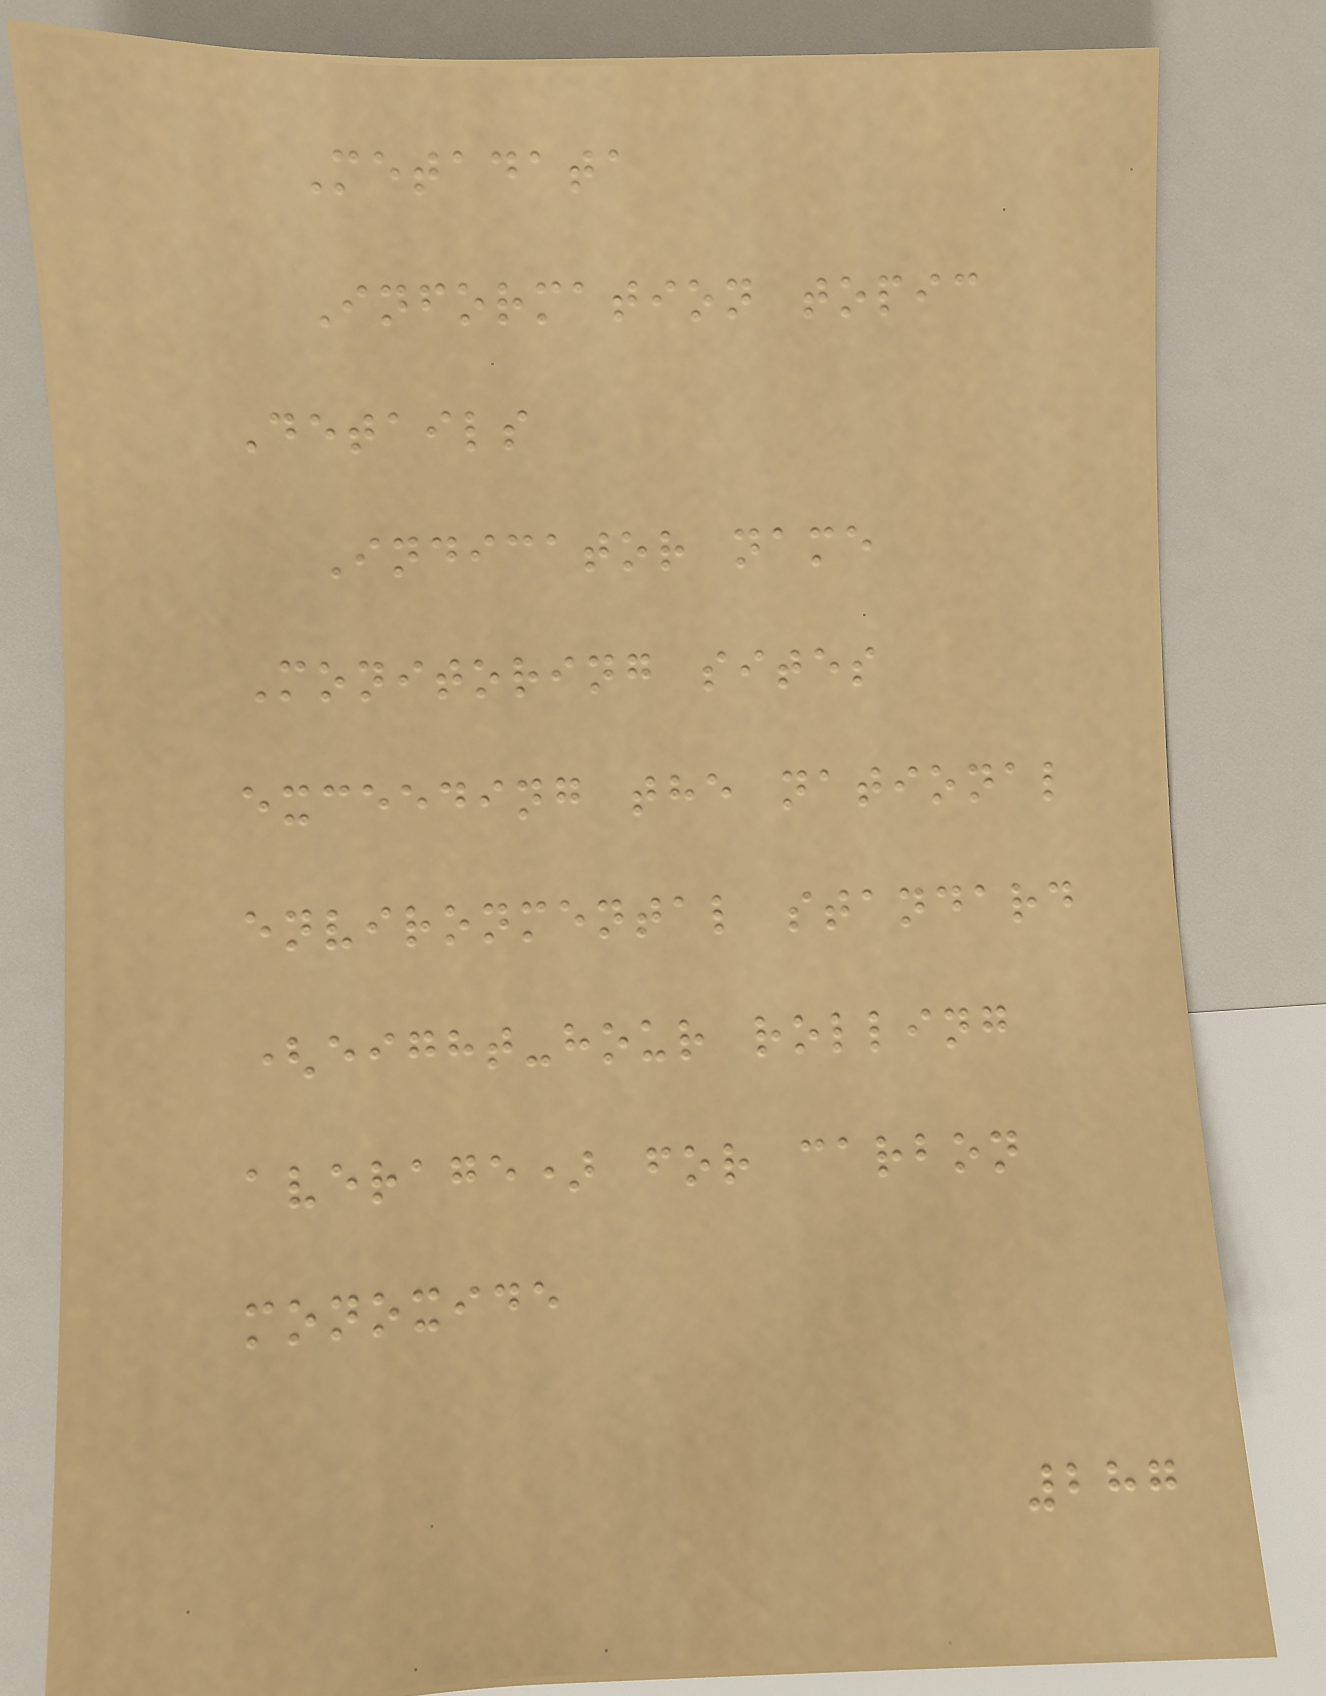Metadata
Information topic
Details
Indicator name
Monitoring sites
exceeding the national
environmental standard
(eight-hour rolling
average) for carbon
monoxide
287
